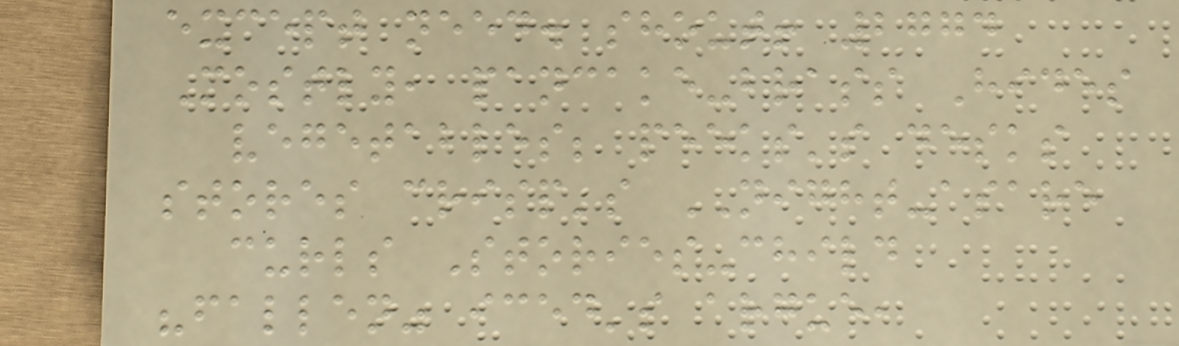except need. shout! 2774
Mostly, pancake-brass Hides
vegetables; peeks's desks
stores crisp's NIGHT-asare
curls Stories-child
"fallen" iced's argue,
